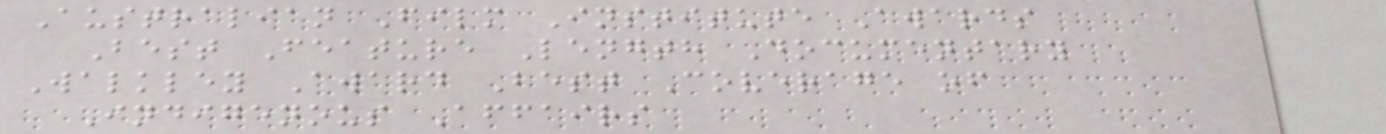Australian Film Institute Awards
Best Feature Length Documentary
Walkley Award Best Coverage of
Indigenous Affairs
